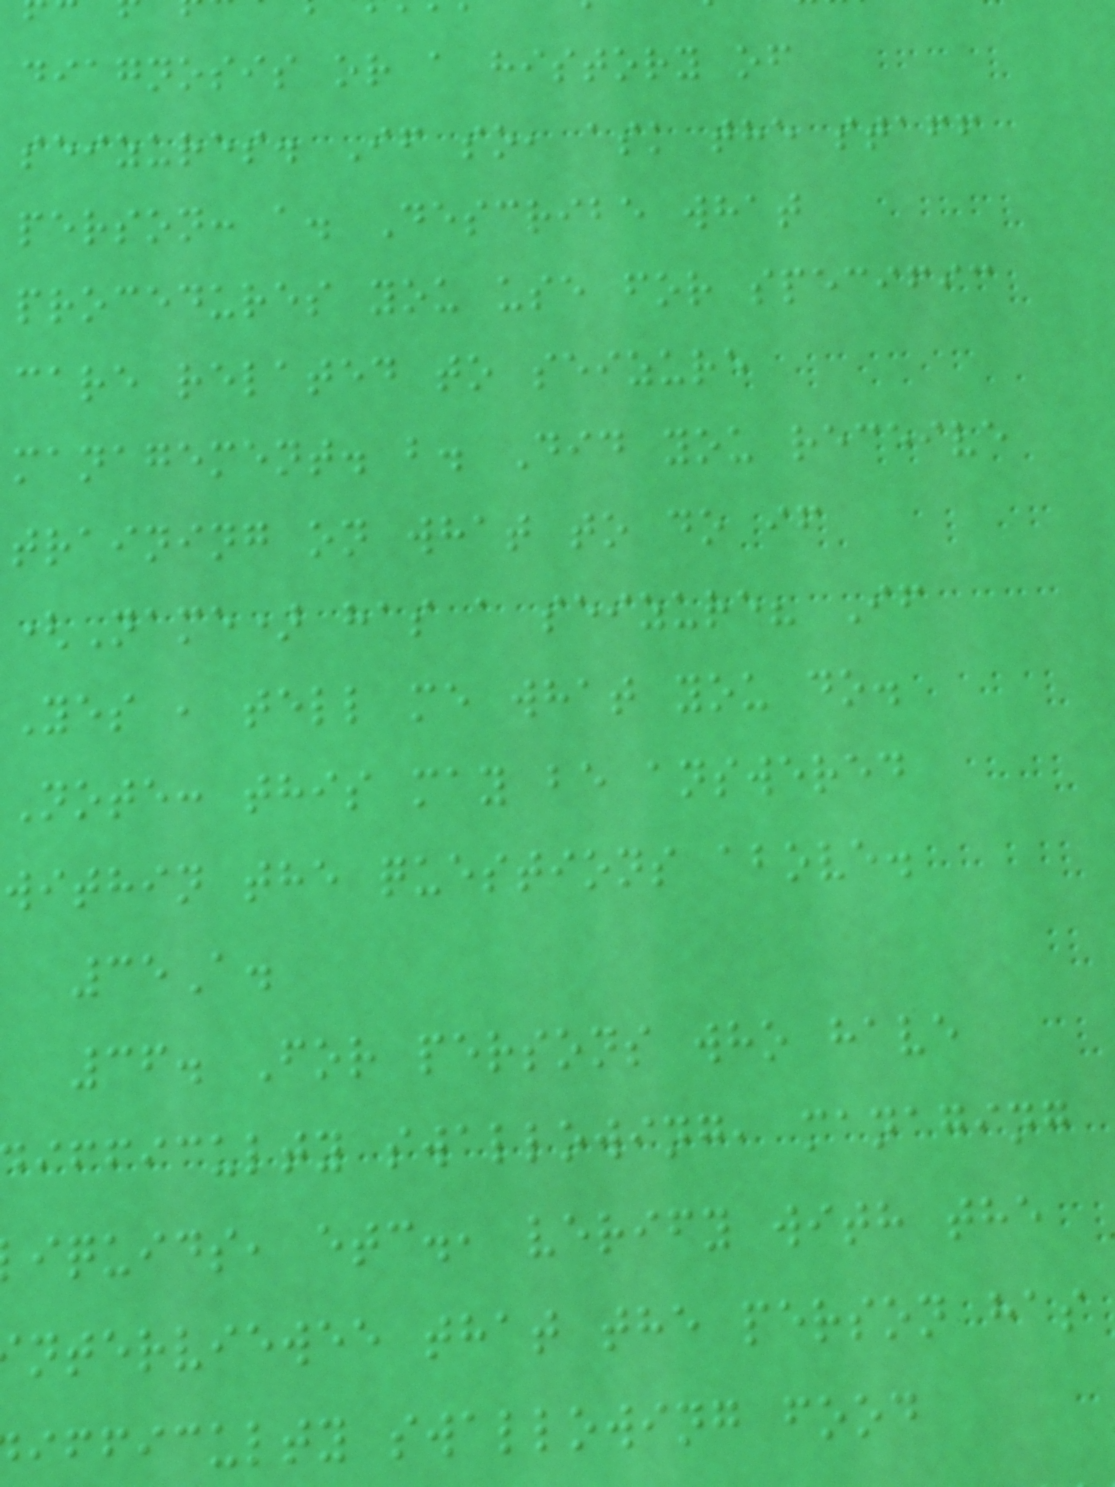diagnosis or a history of
seizures. If so, ask the staff
person: a. Describe what
procedures you use for specific
care related to seizure
management. b. Did you receive
training on what to do if
(Name) has a seizure? If
Yes , tell me what you do.
Note: this may be answered
within the questions above.
35A.
36. For persons who have
ifficulty swallowing, managing
iquids, etc., verify with the
nterviewee that the person has
ifficulty swallowing food
